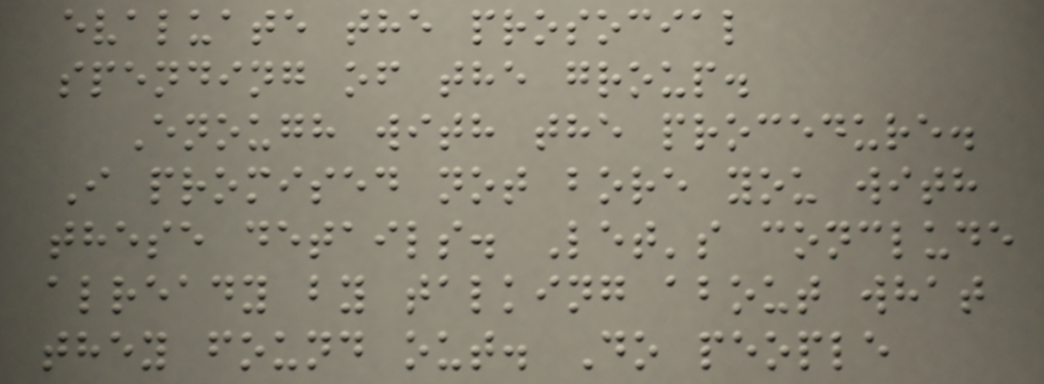evaluate the prosocial
spending of the group.
Enough with the procedure.
I promised not bore you with
these details. Let's conclude
already by talking about what
they found out. Do people
